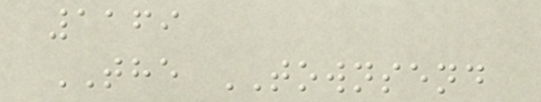1169
THE TOWNSEND
